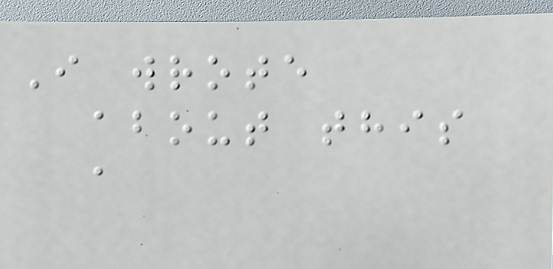I wrote
about this
a
